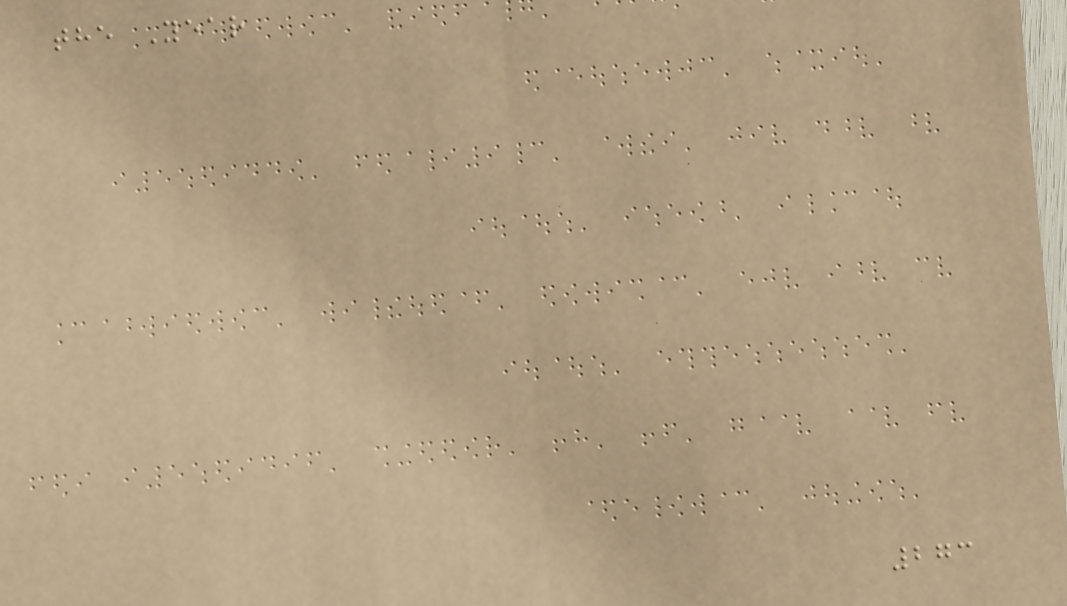the Year
273
